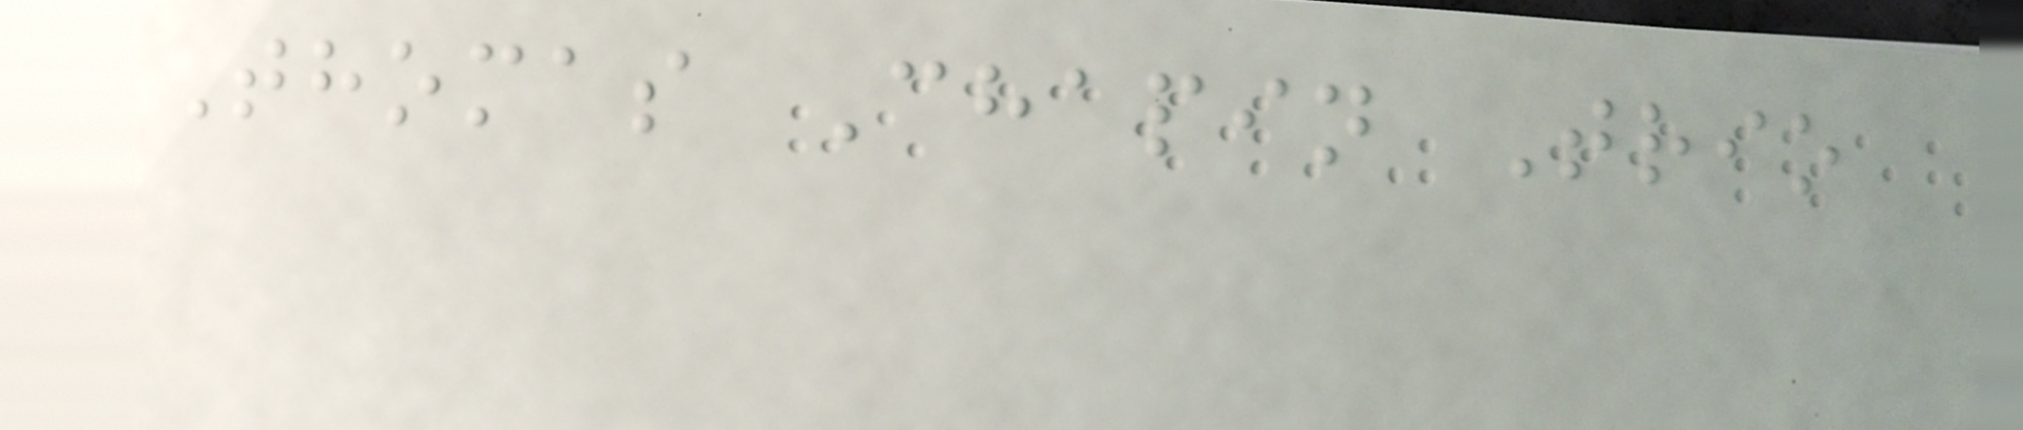Thomas Chapin Trio
